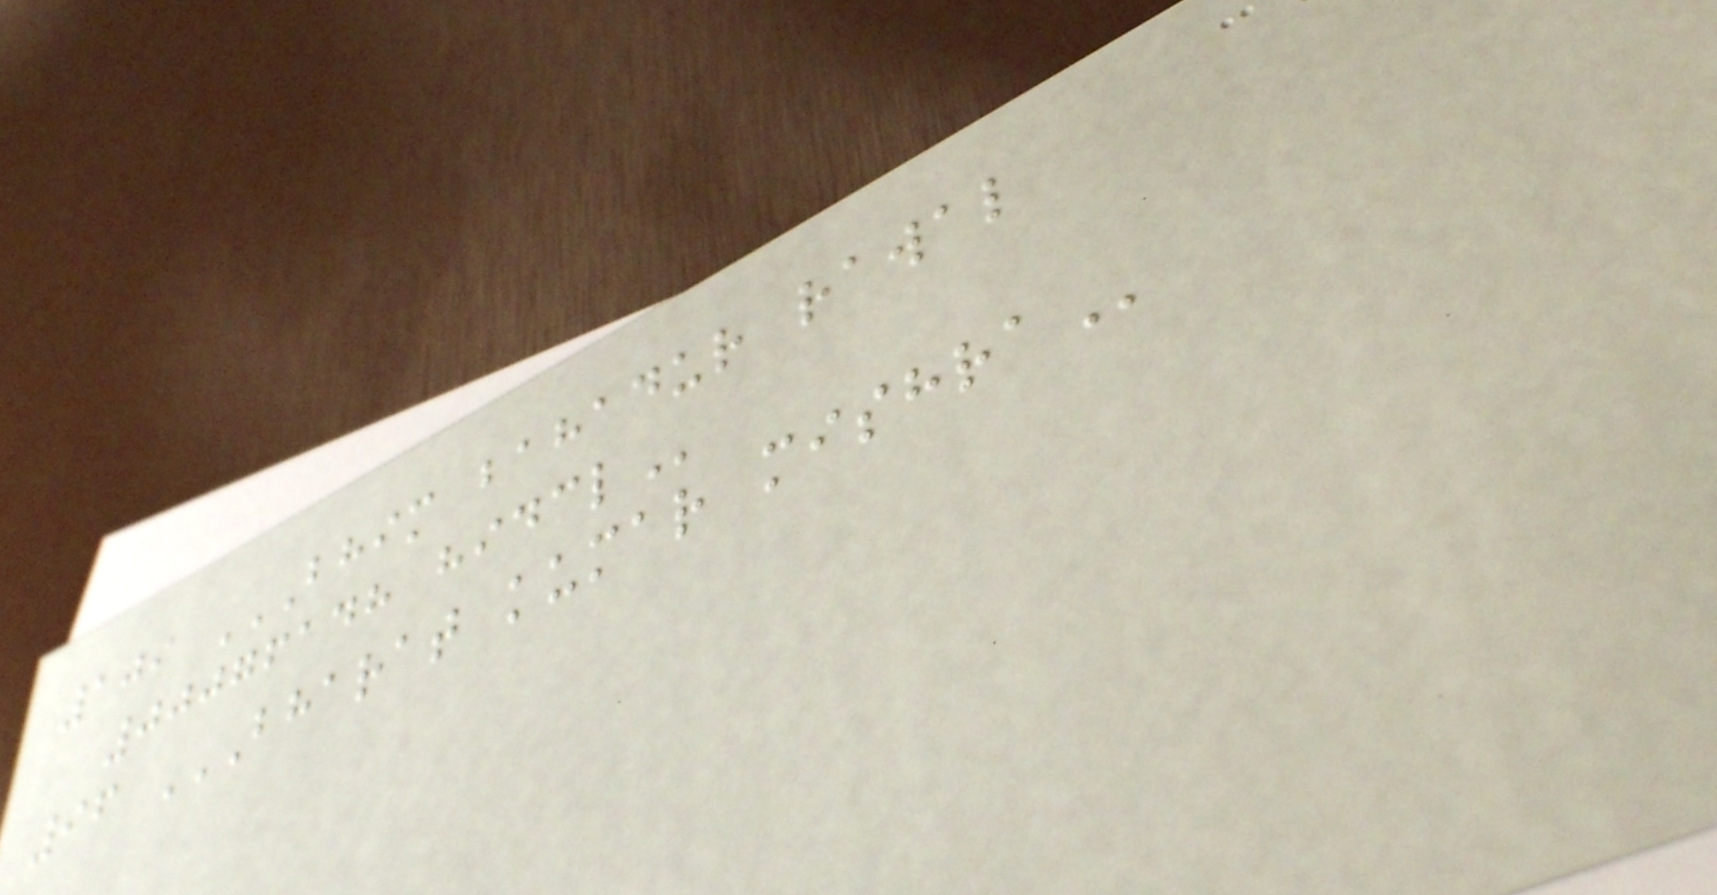109 BHIM BAHADUR RAWAL
00076148 HIDCL
96 BHARAT KUMAR MISHRA
